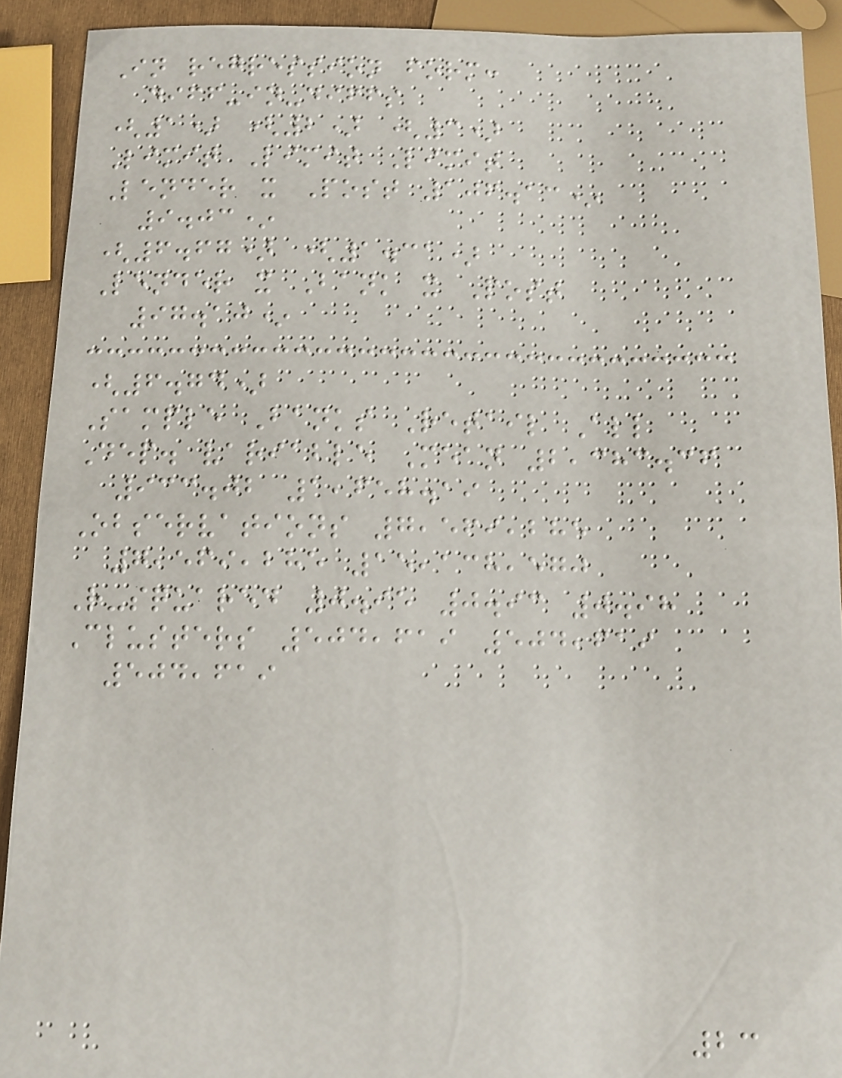In regression form:
diff-in-diffs
(1) (2) (3)
Limit Limit Limit
Lender x Post 106.13*
9.03*
(6.67) (1.31)
Lender x Bank x Post
97.10*
(6.74)
Sample Banks Retail All
Dep. variable Mean 2,383.36
933.02 1,658.19
Observations 7,569,285
7,569,285 15,138,570
R-squared 0.95 0.93 0.98
Clusters 504,619 504,619
504,619
23
